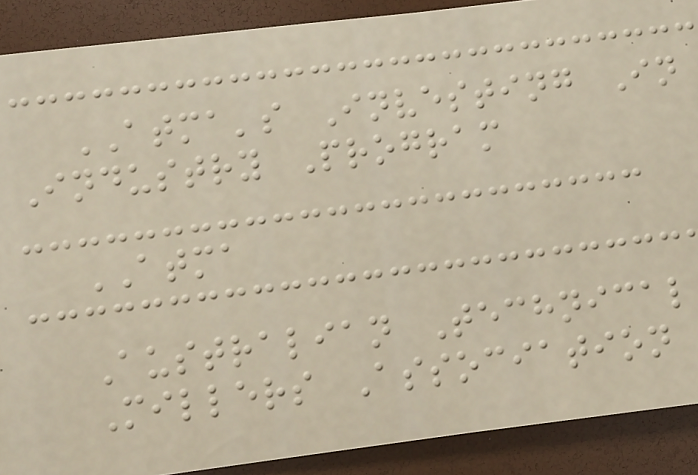ATMA's Investing In
Industry Program
ATMA
Australian Technical
Millers Association
